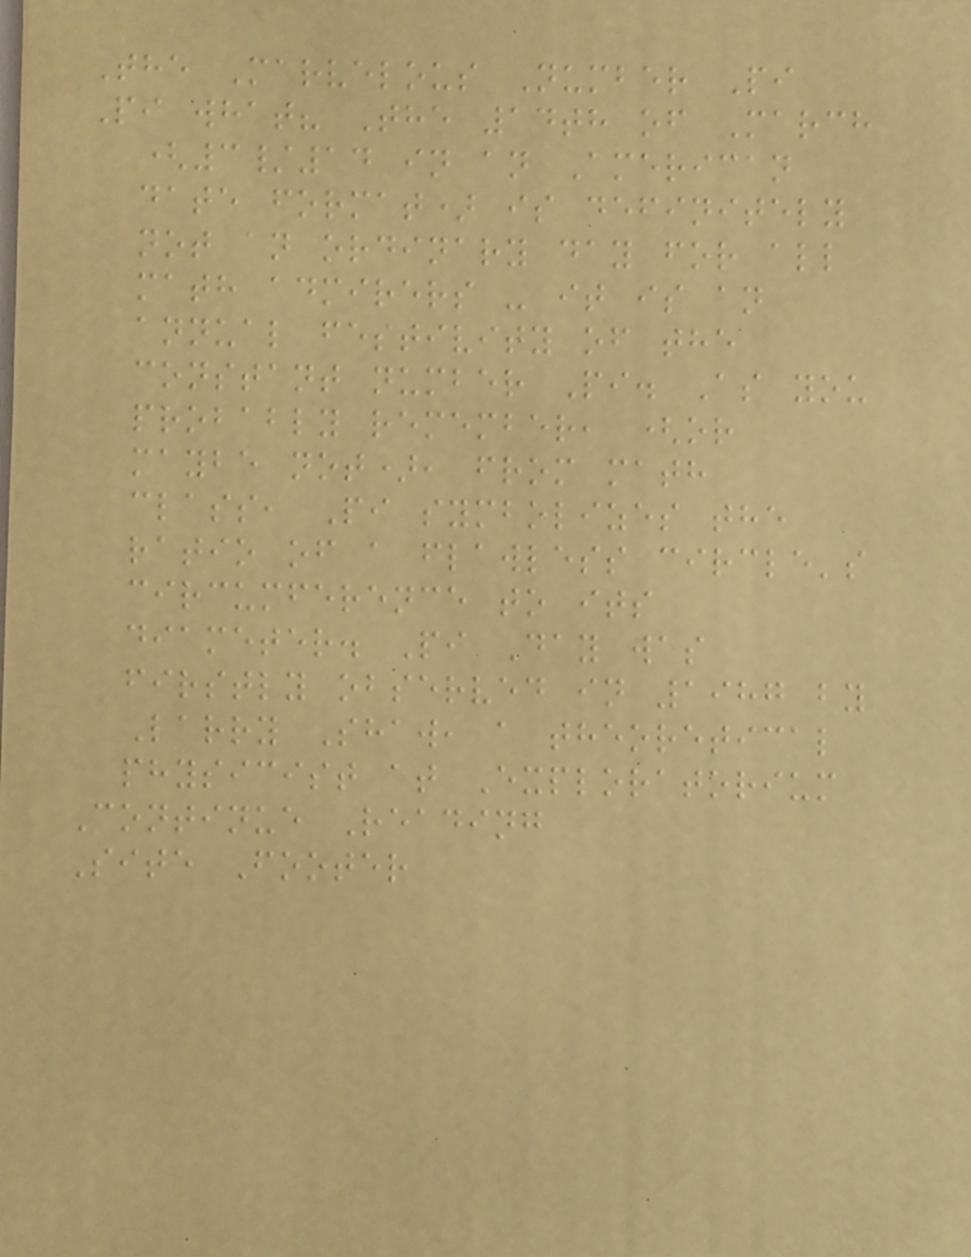The Marvelous Number Pi
Pi what? The 14th of March
(3/14 in an American
date format) is definitely
not an ordinary day for all
math admirers - it is an
annual festivity of the
constant number Pi. As you
probably remember, (or
maybe not), from math
class, Pi symbolizes the
ratio of a flawless circle's
circumference to its
diameter. Pi Day was
firstly observed in 1987 by
Larry Shaw, a theoretical
physicist at Exploratorium
Continue Reading
Site Footer
